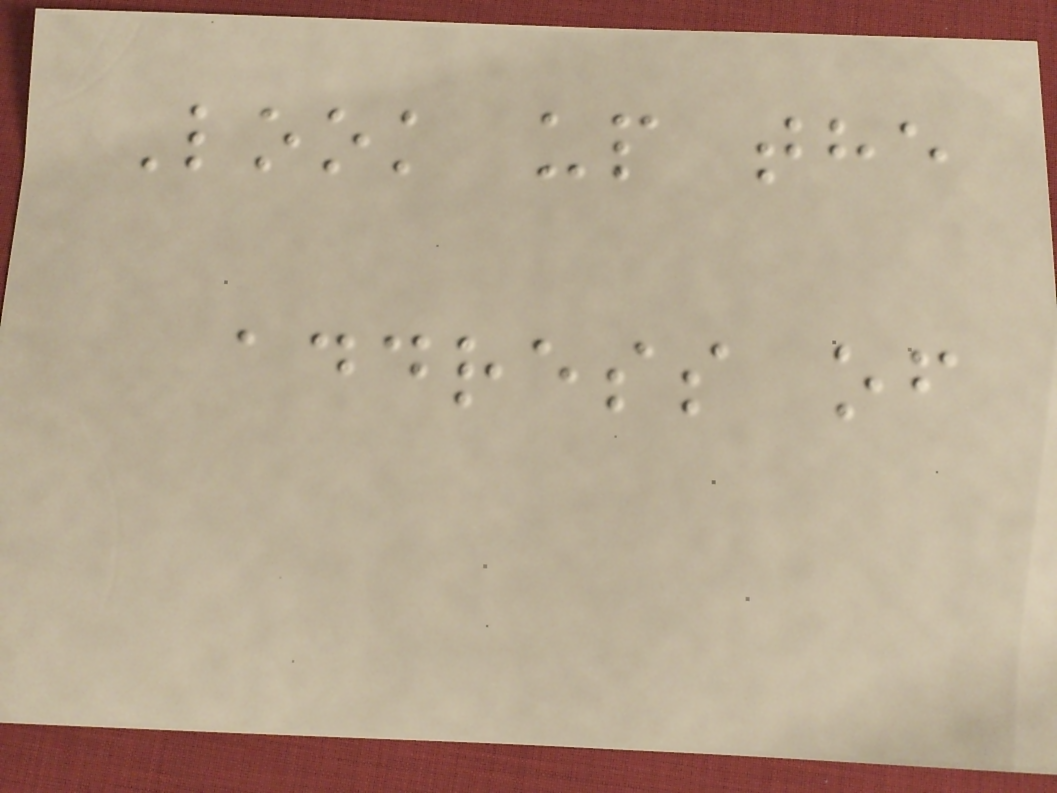Look up the
address of
